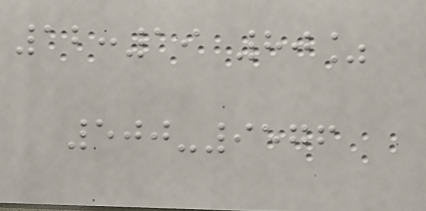12:19 80%
500-9576
